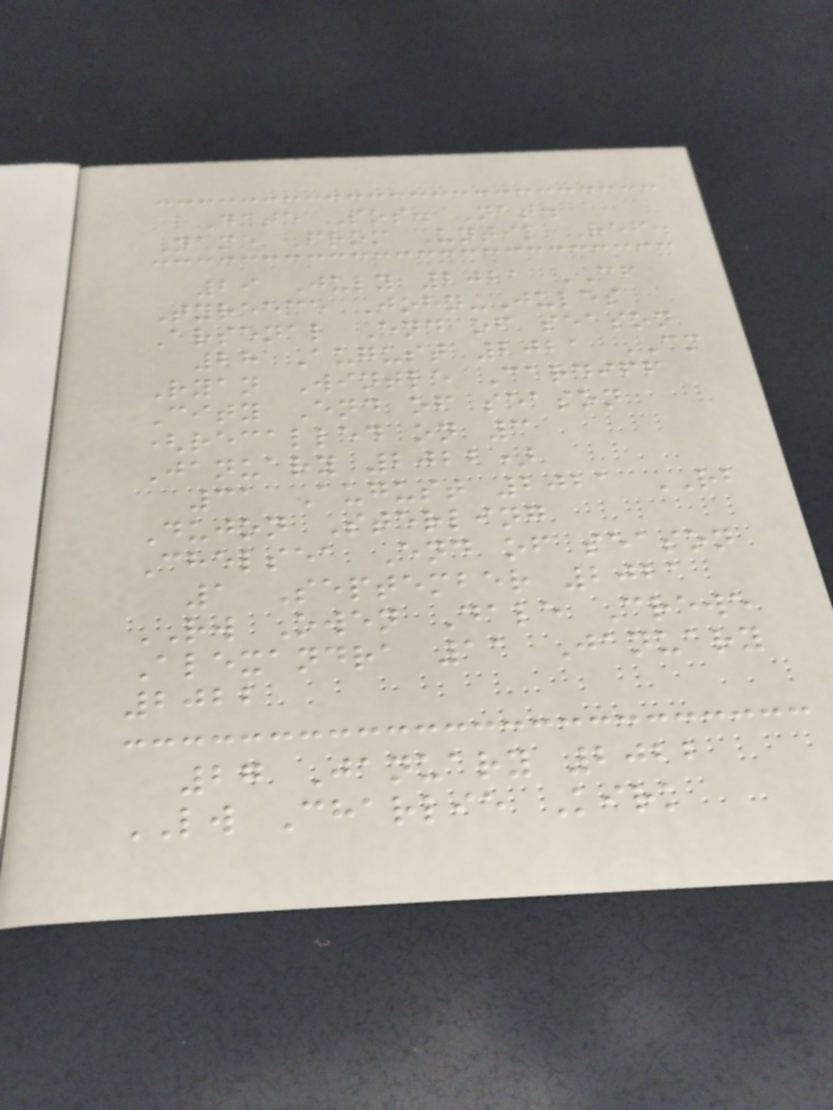Date Pos. Nat.
Name From Until Ref.
29 July 2021 CF
Tyreece John-Jules
Arsenal End of season
28 August 2021 CM
Ryan Wintle Cardiff
City End of season
(recalled on 3
January 2022)
31 August 2021 RB
Dujon Sterling
Chelsea End of season
1 September 2021
RW Owen Dale Crewe
Alexandra 11 January
2022
27 January 2022
LW Charlie Kirk
